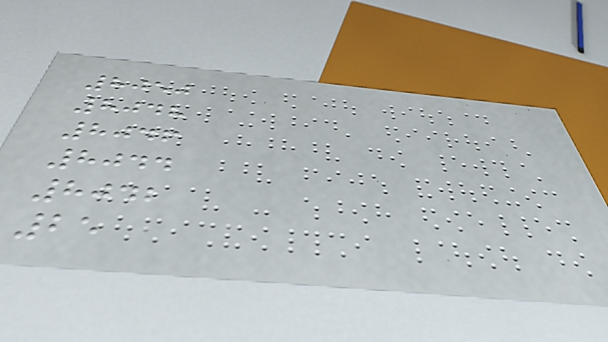8050
8048
8046
8044
8042
25
